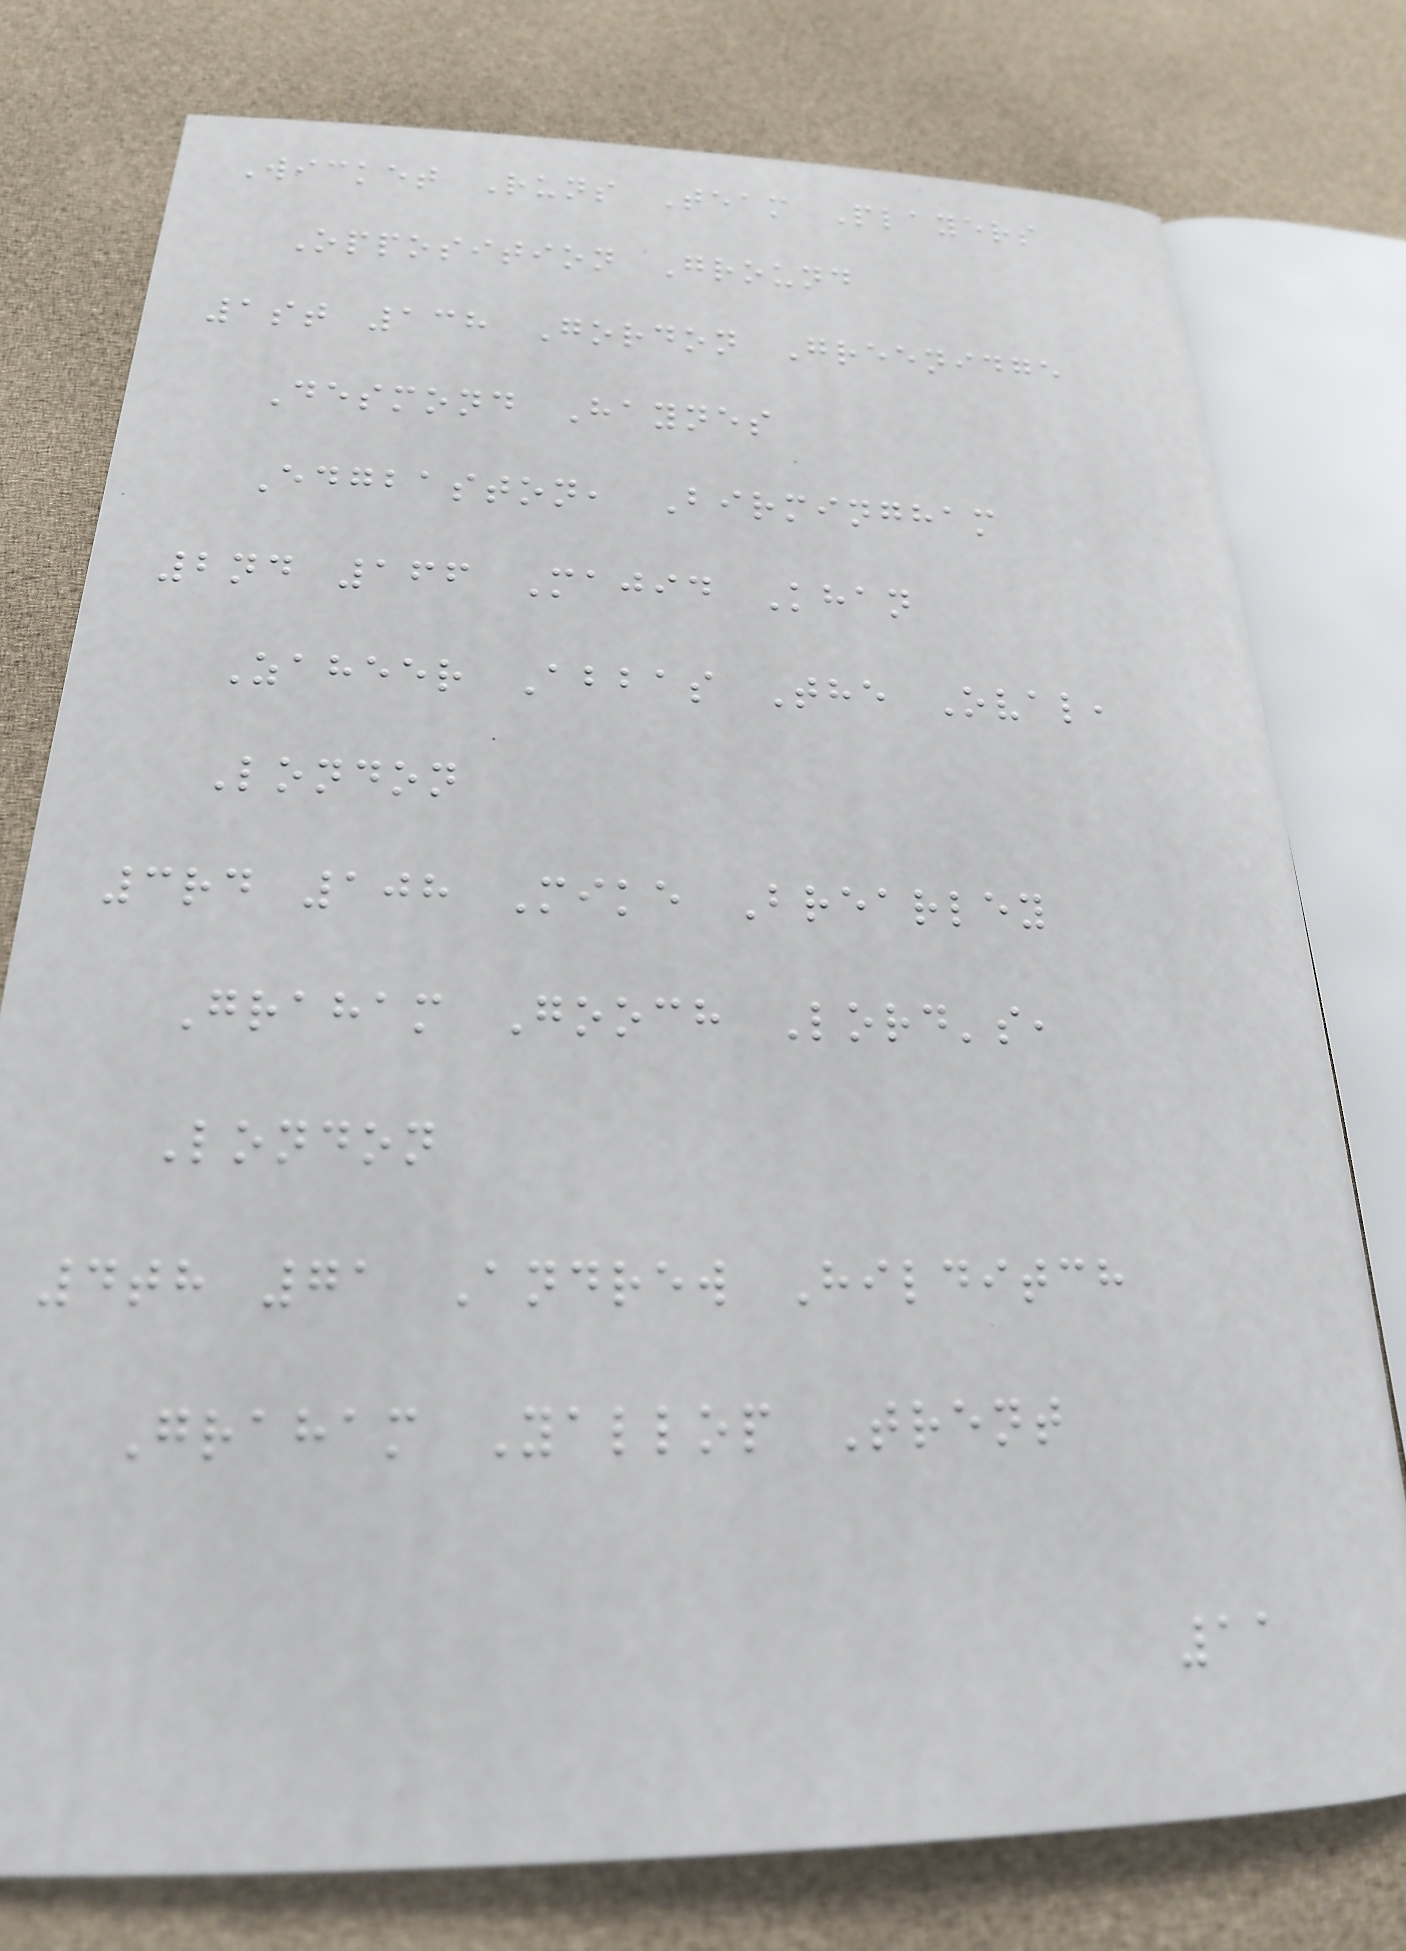Wicket Runs Team Players
Opposition Ground
1st 138 Gordon Greenidge
Desmond Haynes
Edgbaston, Birmingham
2nd 166 Majid Khan
Zaheer Abbas The Oval,
London
3rd 108 Mike Brearley
Graham Gooch Lord's,
London
4th 71 Andrew Hilditch
Graham Yallop Trent
11
